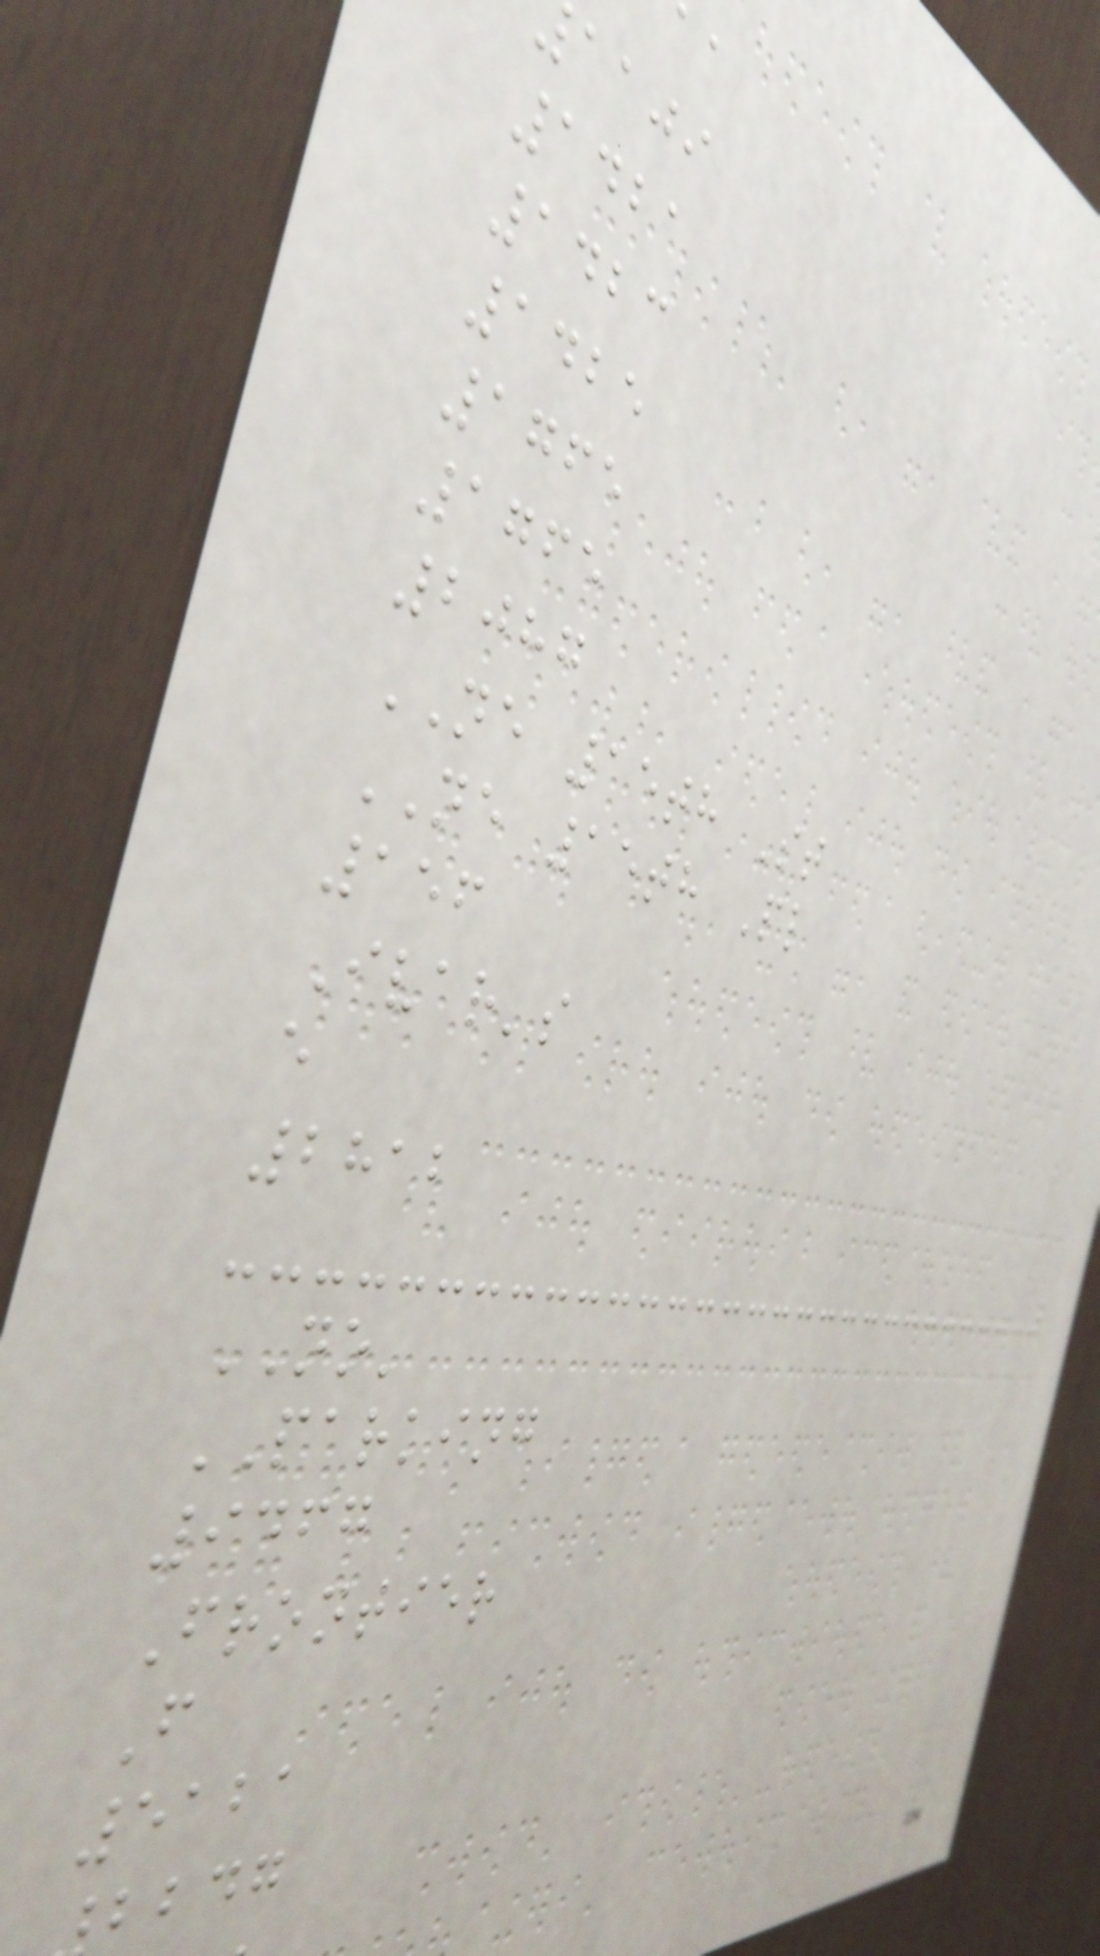aaji
1421
1423
1425
1765
1765
2087
NE 15th St
NE 15th Pl
156
Ivar's
e
2812
NO'
PARKING
9467
Frontier
F
5121
bbdg
